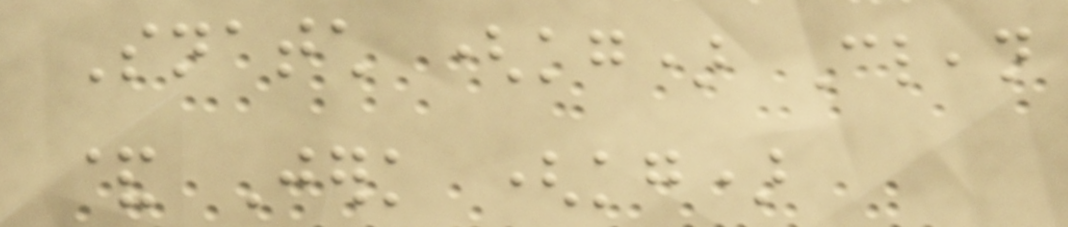Snatch (kg) Clean
& Jerk (kg)
